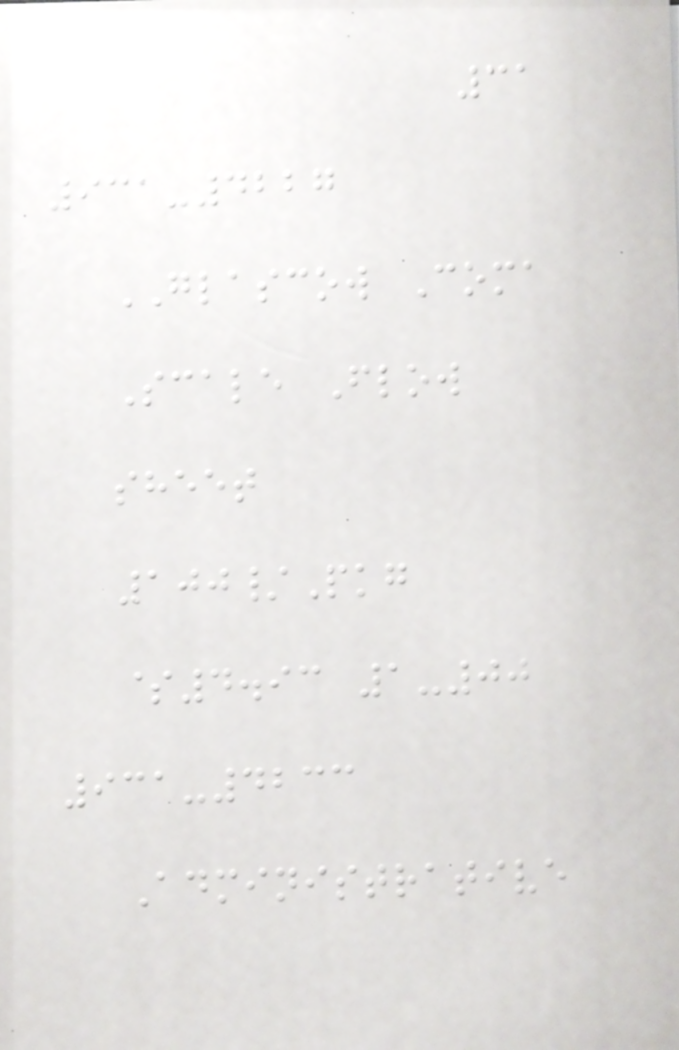31
931-4227
GLASCOW Coma
Scale Flow
sheet
100/Pkg
$4.93 1-00
931-4233
Administrative
